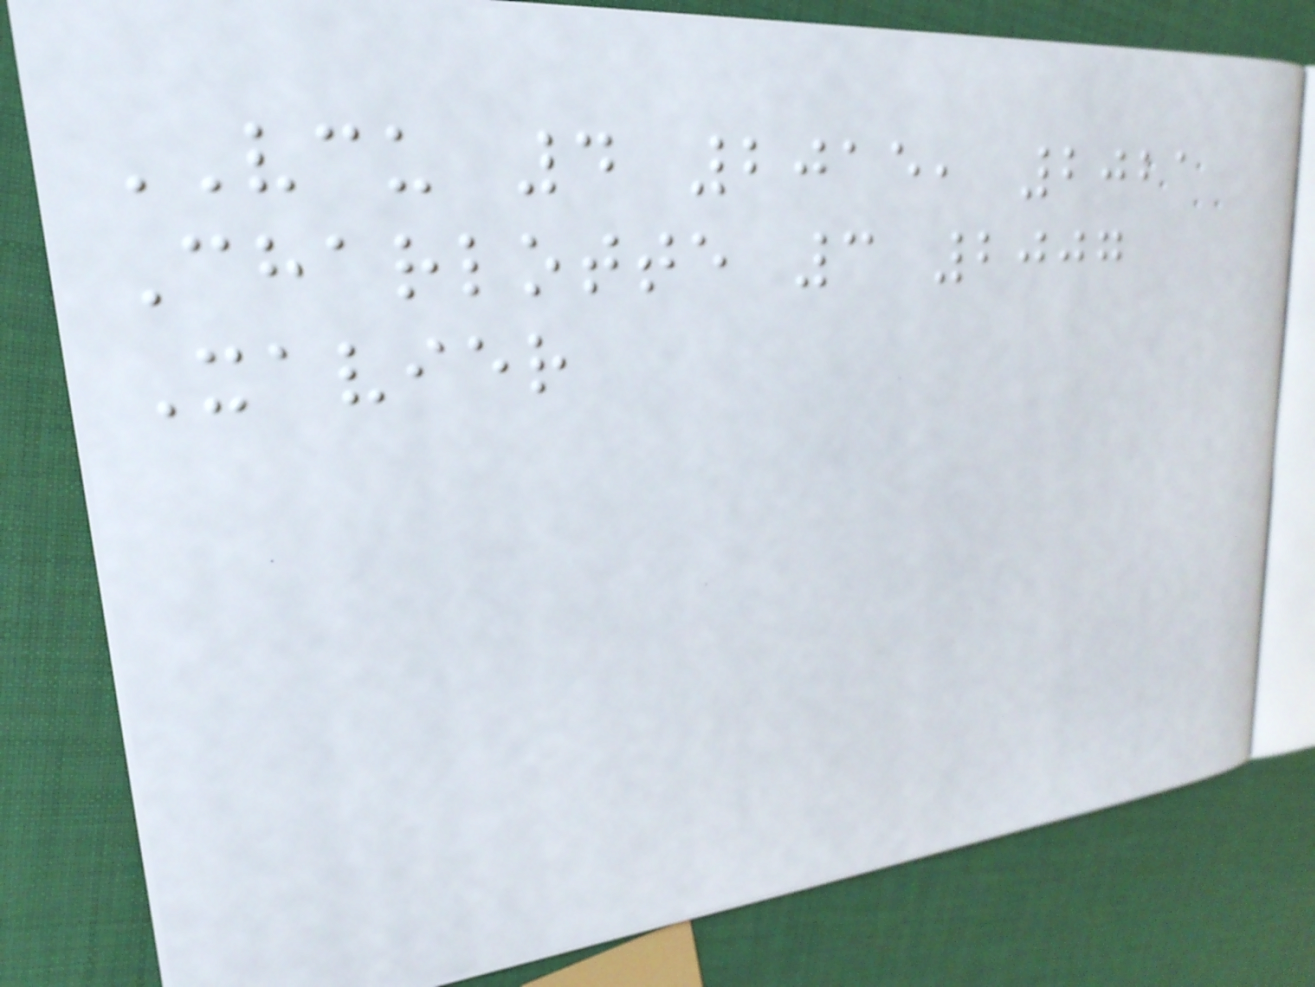VCU 4 2015, 2021
Charlotte 3 2007
Xavier
